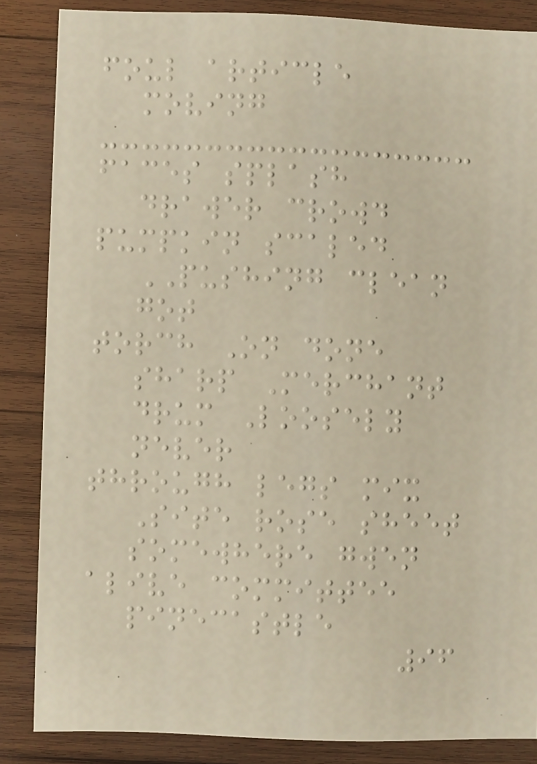foul article
moving
faces splash
drawer crowd
pumpkin scaled
PUSHING clean
got
torch On done
sharp Merchant
drum Loosely
never
through legs mix
Site rose sheet
somewhere gwen
alive committee
pinecastle
96
